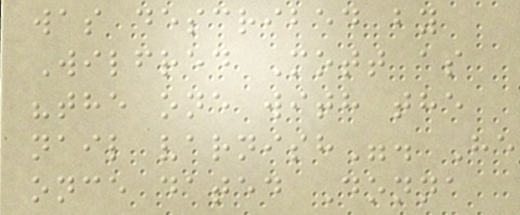was described by
Wilfred Mott as
"the one with the
nail varnish". He
once dated Donna
